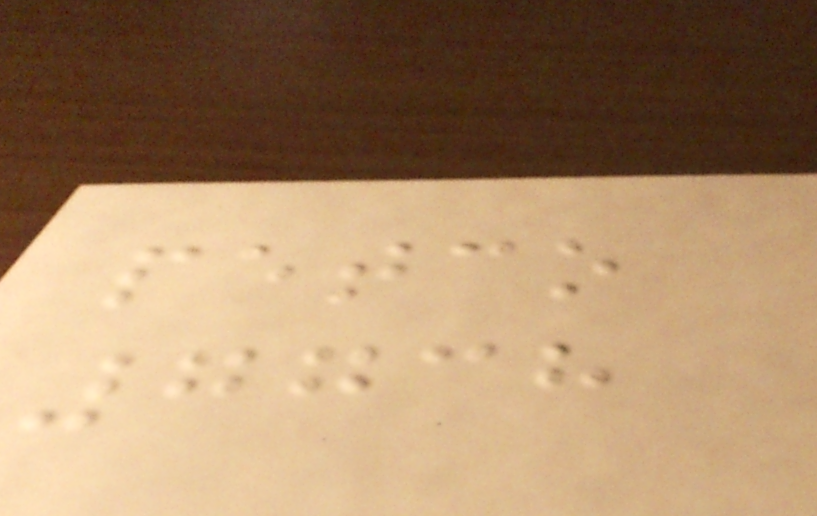petco
7738
